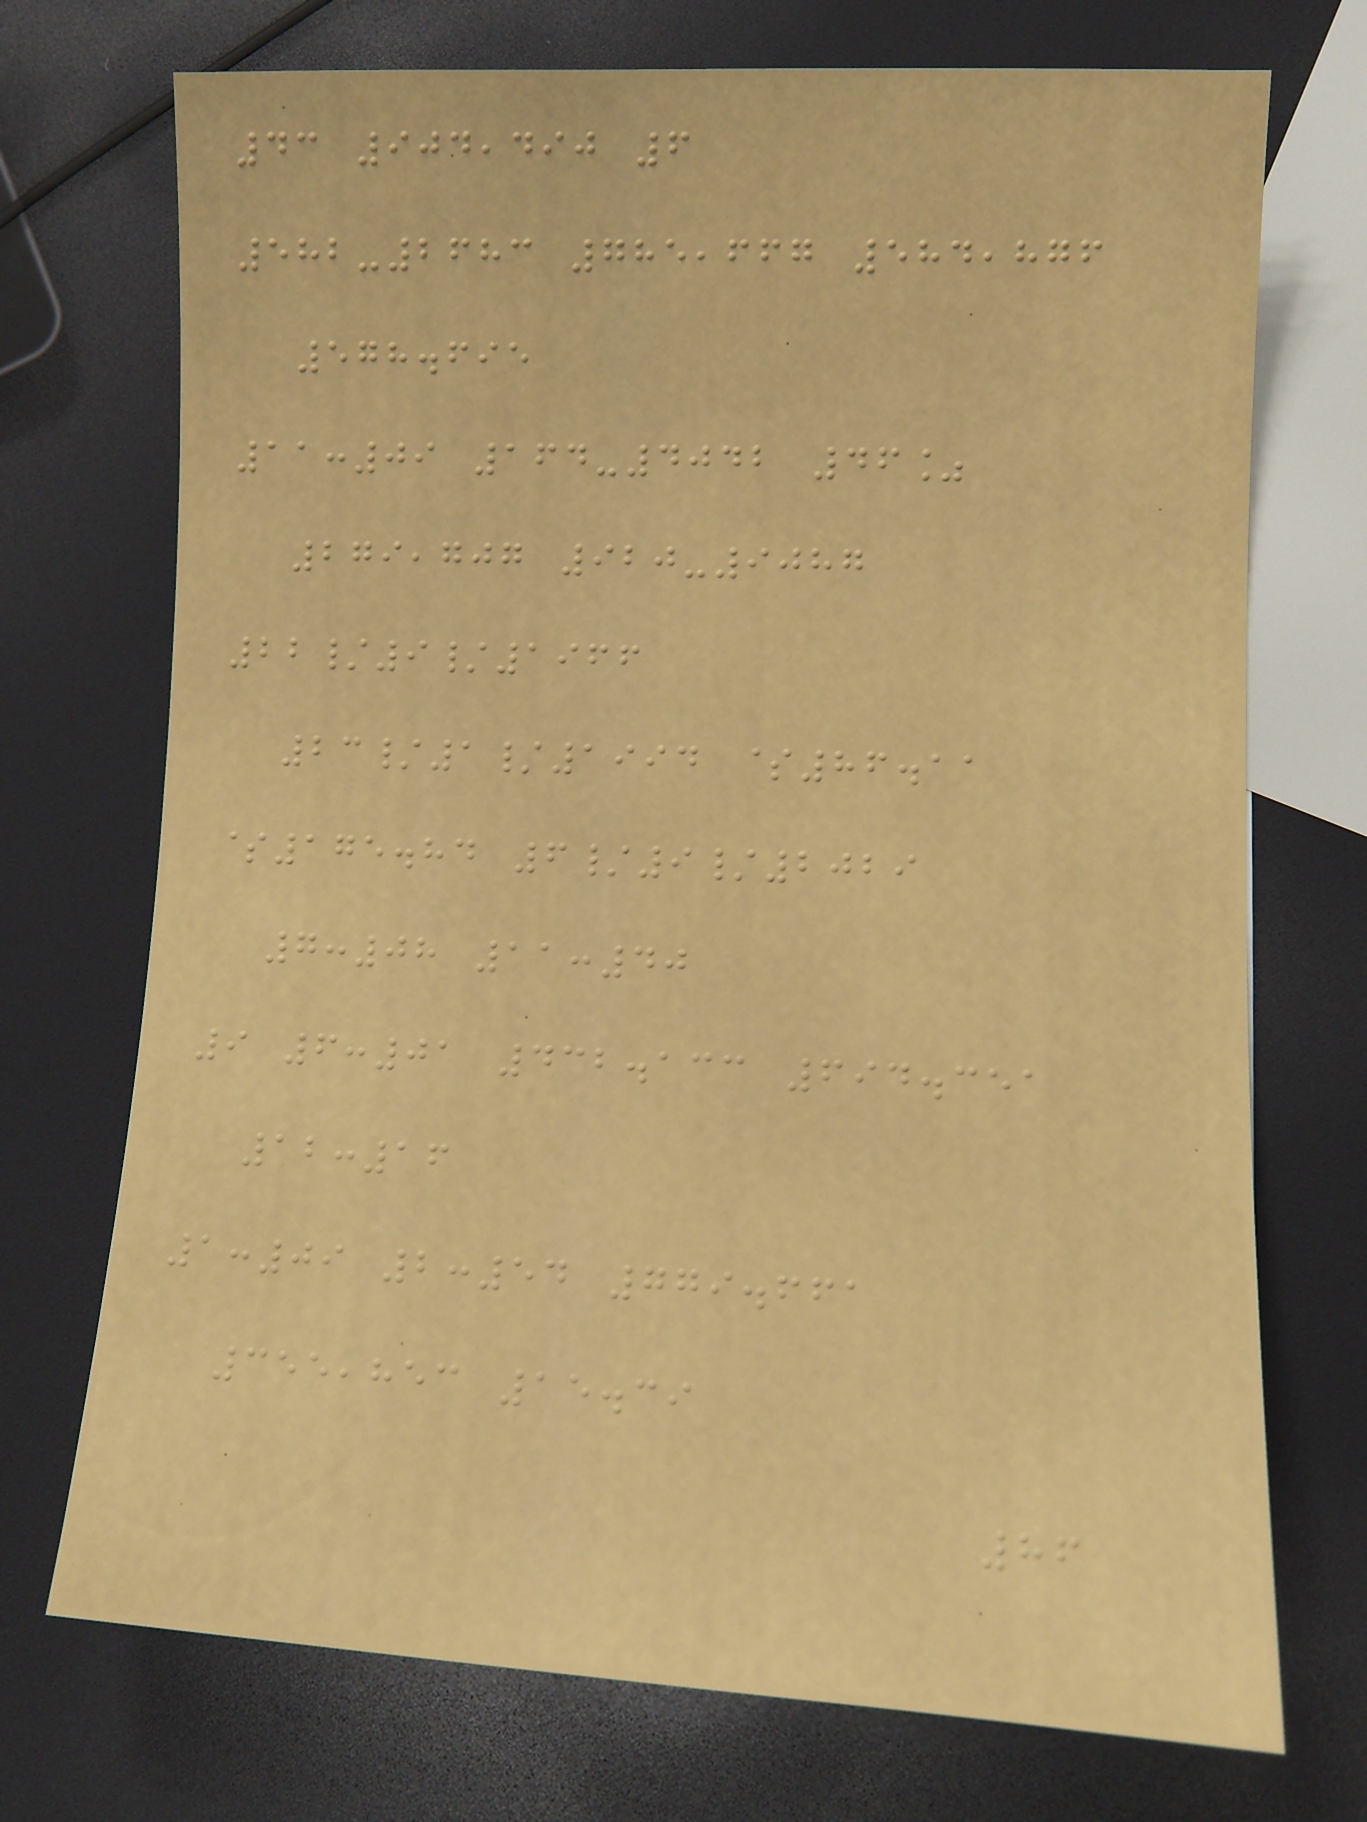43 904,490 6
582-2683 785,667 584,876
578.695
11:09 164-4042 46%
279,707 920-9087
22/9/1966
23/1/1994 $86.11
$175.84 6/9/2029
7:08 11:40
9 6:01 432.133 694.351
12:16
1:09 2:54 779.661
355,853 15.39
86
